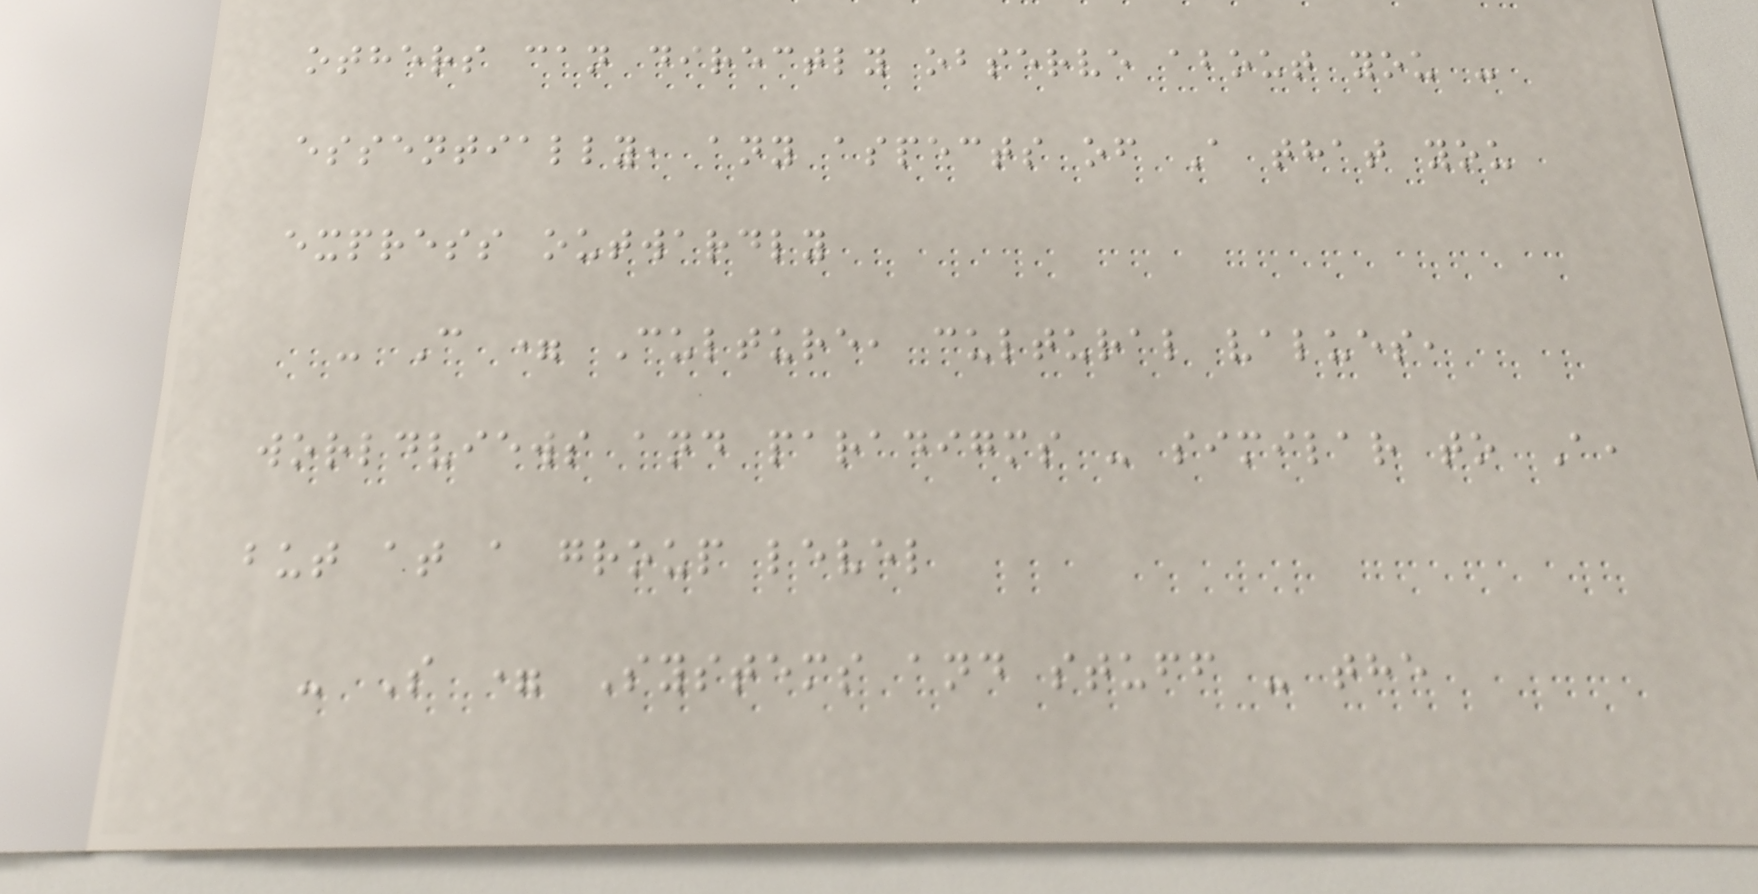others can directly observe about you -
essentially, any aspects of A that you
express outwardly
- C = Culture, cultural values,
worldviews and paradigms - similar to A,
but at a group level
- S = Systems and stuff - the
